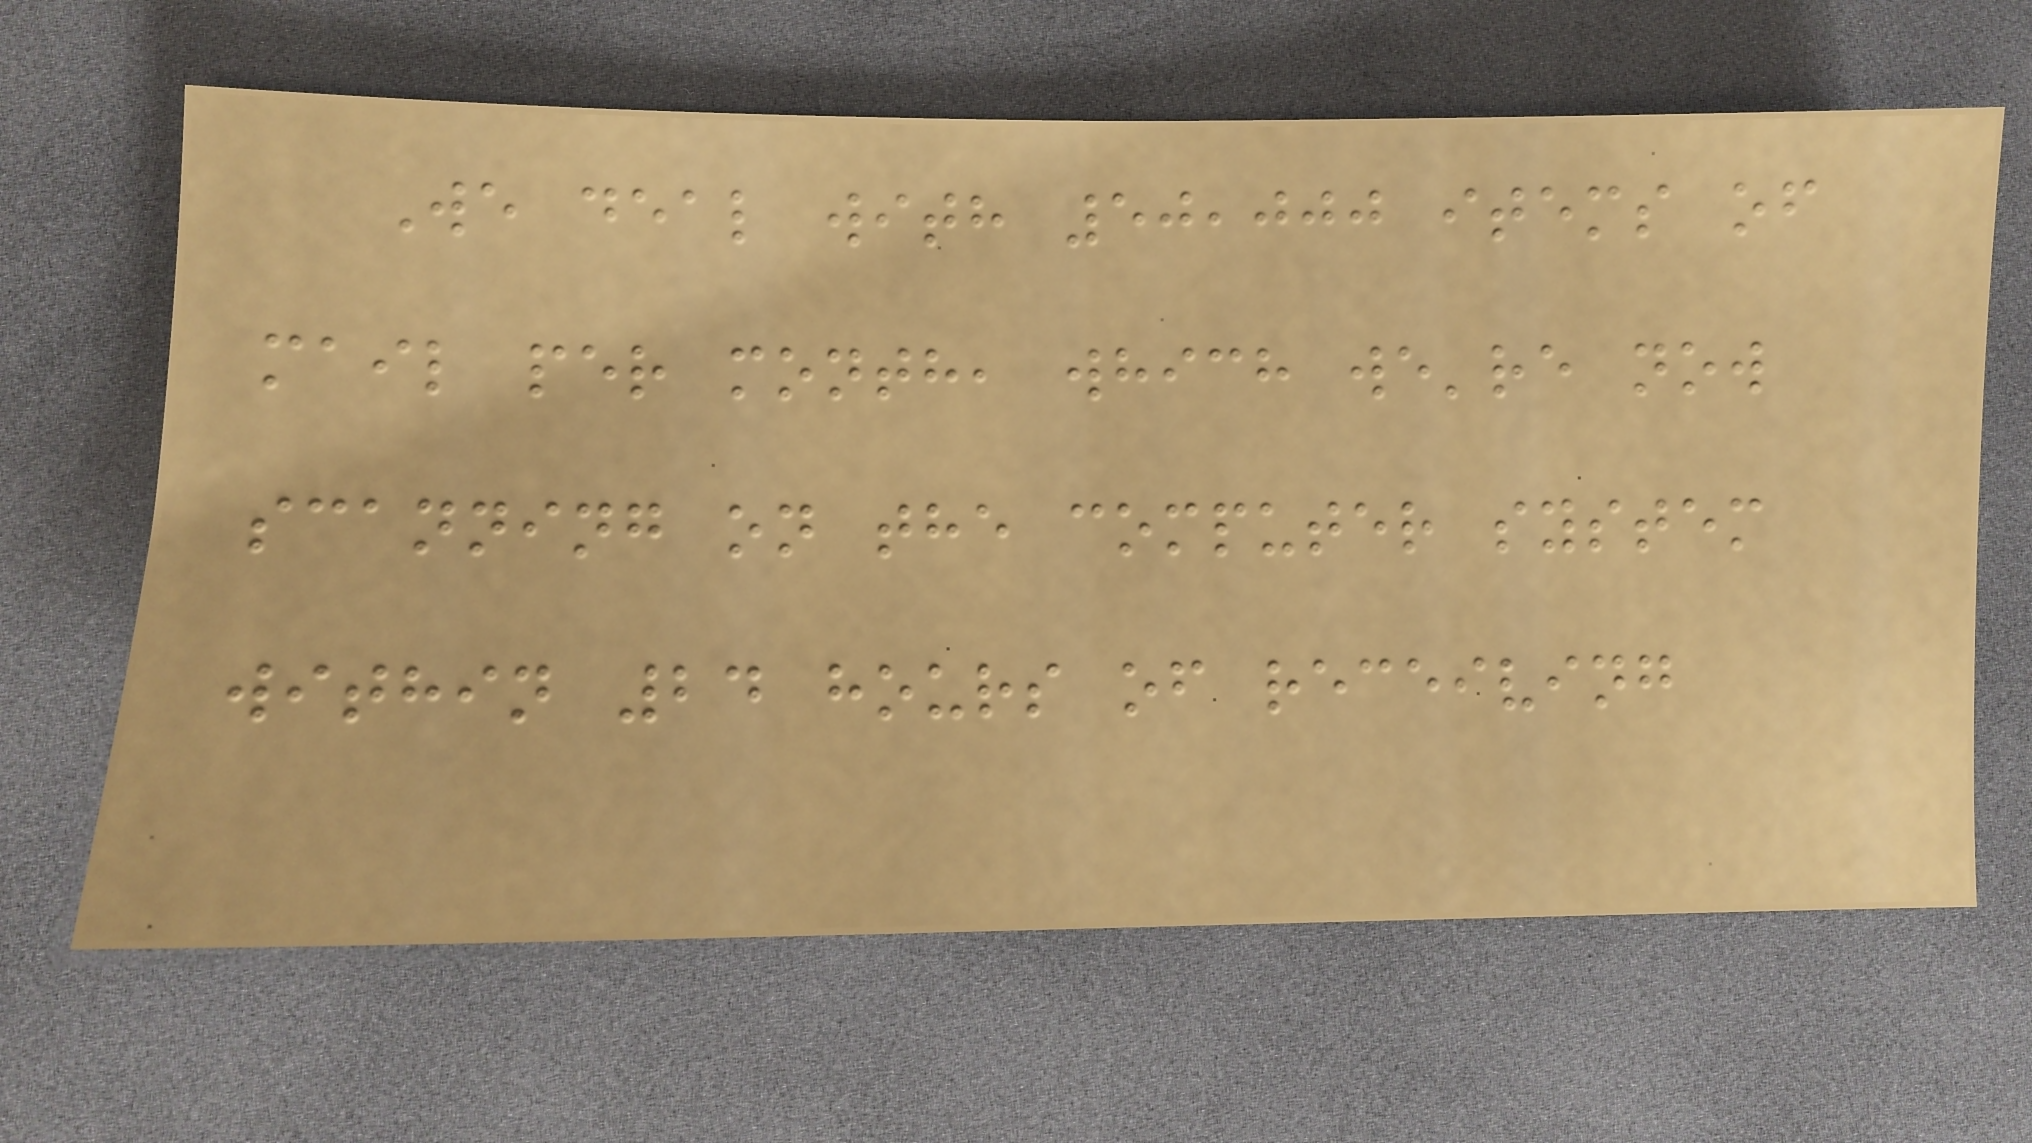We deal with 50,000 items of
mail per month, which we're now
scanning on the computer system
within 24 hours of receiving
